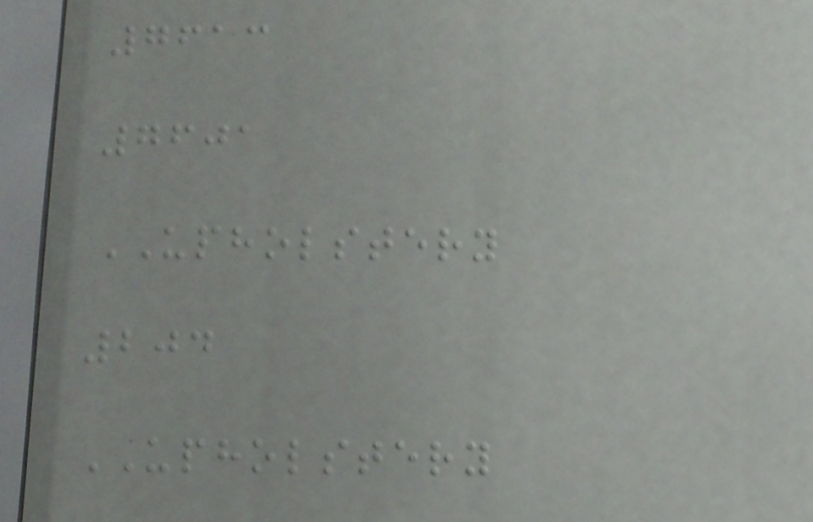7613
7601
UPHOLSTERY
204
UPHOLSTERY
